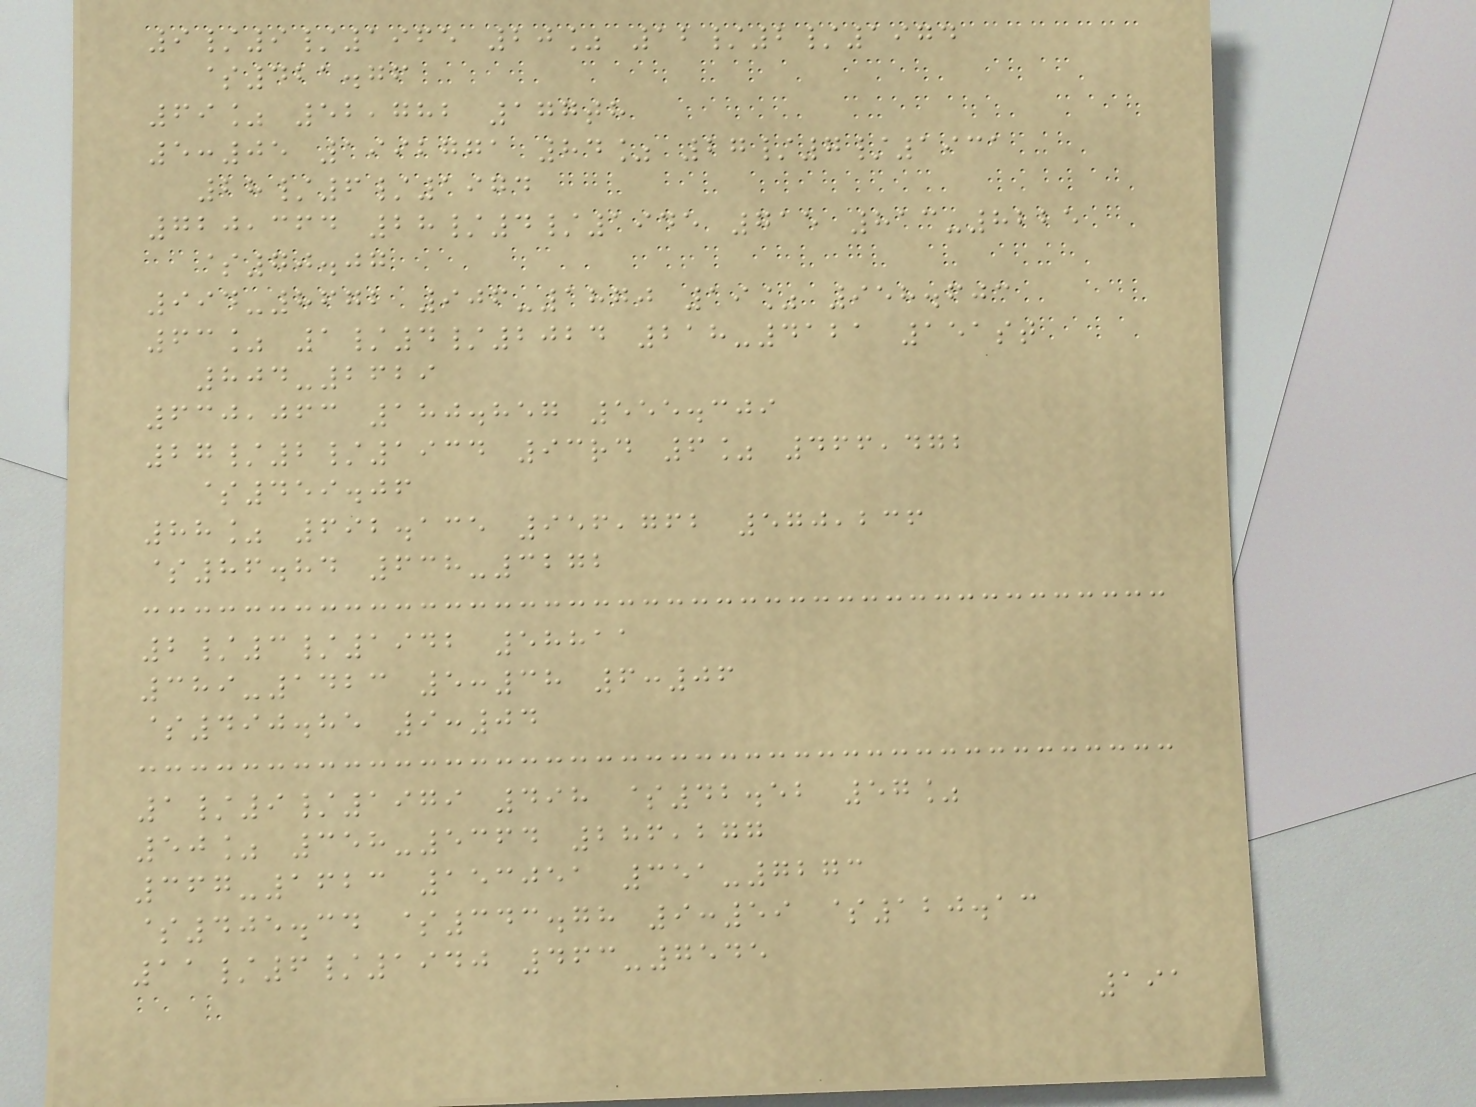9/9/1965 20% 12/2/1974
$421.76
69% 52,782 177th
5:05 1992771 84% 27/7/1931
28/6/1974
720,364 28/4/1945 715 813-8225
$70.07
994-8672 906-1870 19% 958.603
63% 1/4/2024 218-4121 151st
804-2629
630,063 180.857 555.309
27/2/1934 93rd 6% 466,472
$459.06
88% 692.135 956,762 570,236
$86.84 638-3272
2/3/1942 58811
389-1423 5:38 6:06
$490.85 9:04
1/9/1979 498 $42.52 57%
50% 358-5364 286,277
367-1623 153051 351-7273
$405.34 $343.78 9:59 $120.13
11/6/1940 463-7545
191
